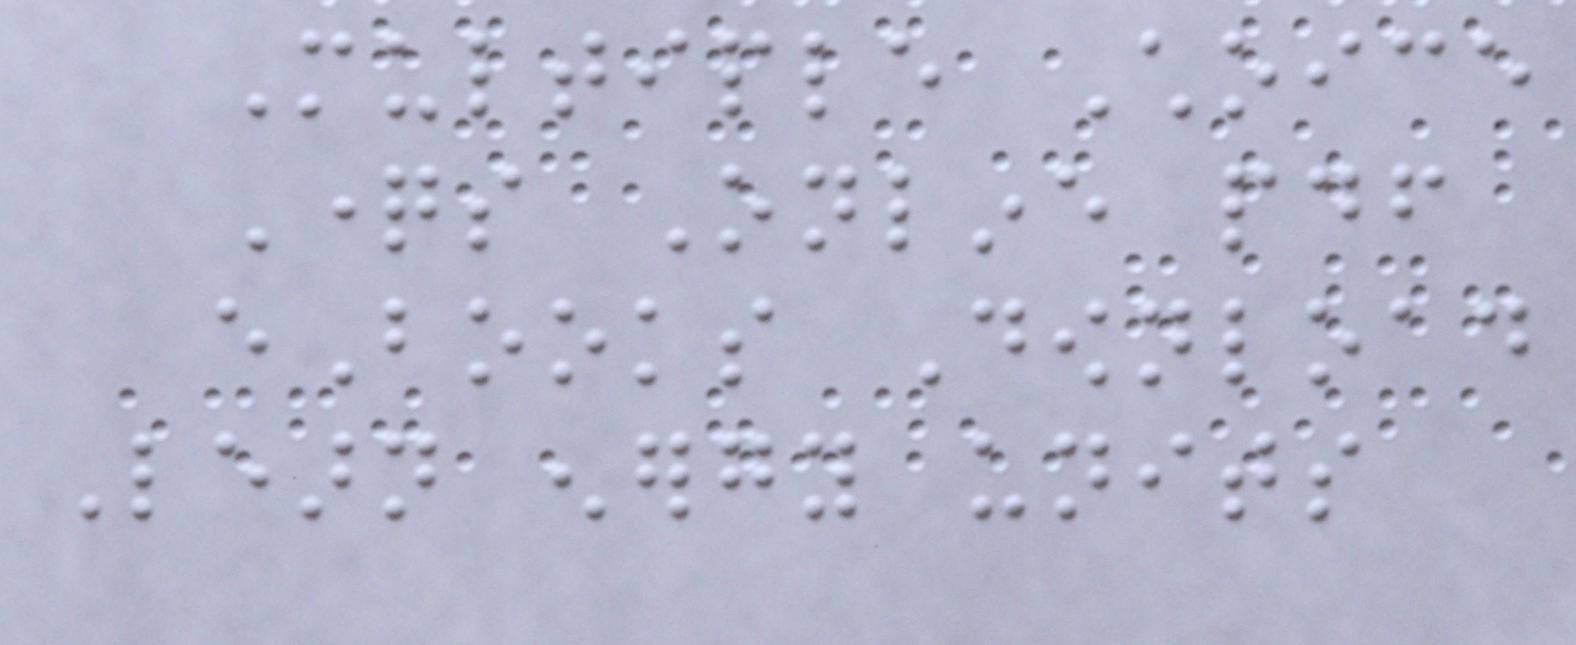Multiple Choice
Questions Online pdf
eBooks Download
Learn energy units
